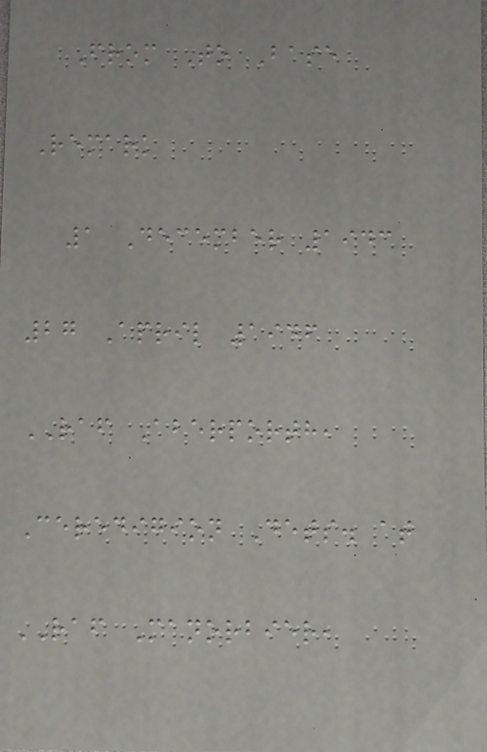From To Base
Remark
1 December 1943
27 April 1946
RAF Aberporth,
Ceredigion Dets. at
RAF Manorbier,
